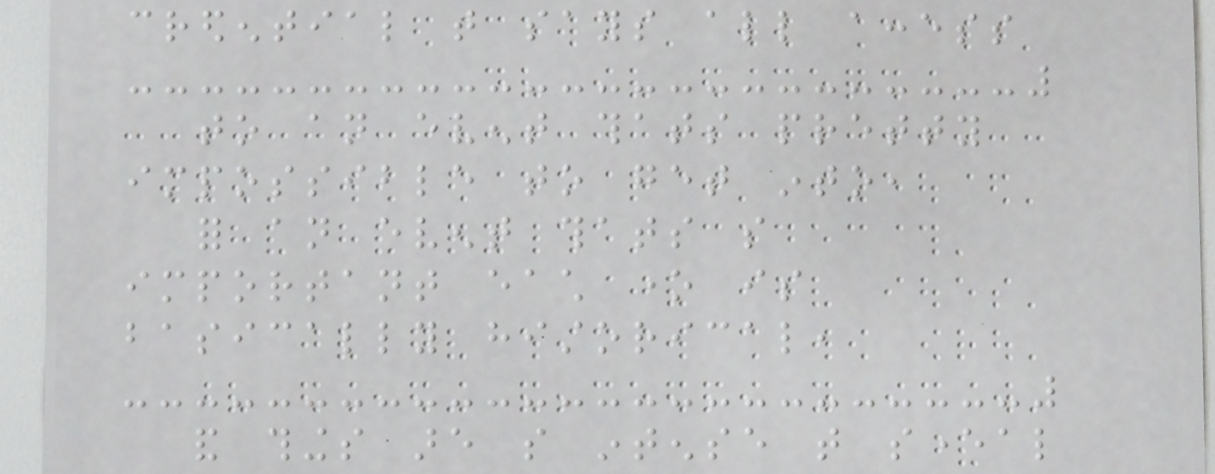credential that says all access
to an event thats pretty
impossible to get into,
for an event thats so
important each one is
basically historical,
and things are so intense that several
